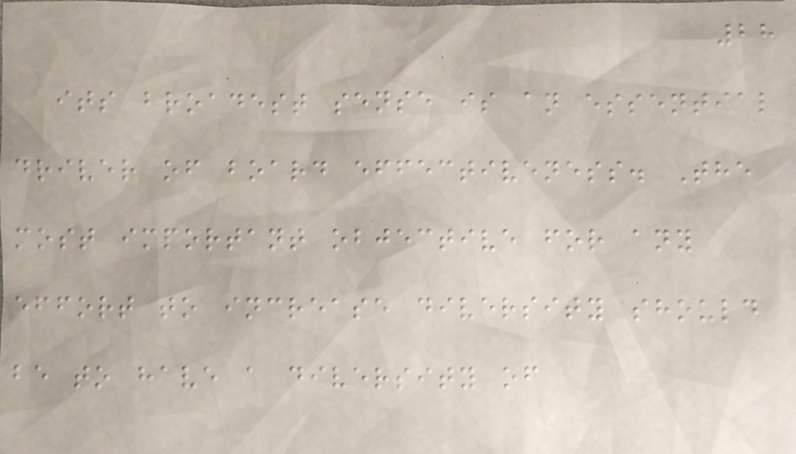28
its broadest sense is an essential
driver of board effectiveness. The
most important objective for any
effort to increase diversity should
be to have a diversity of
